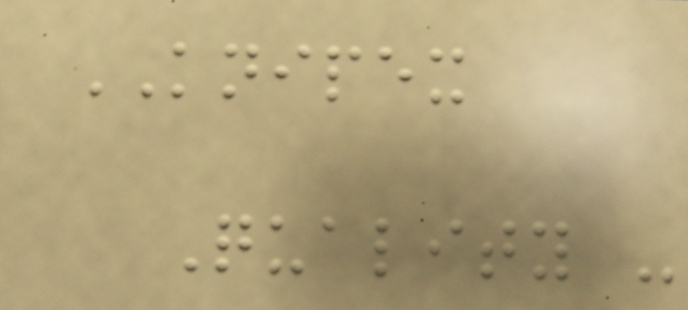KNIPEX
Quality -
